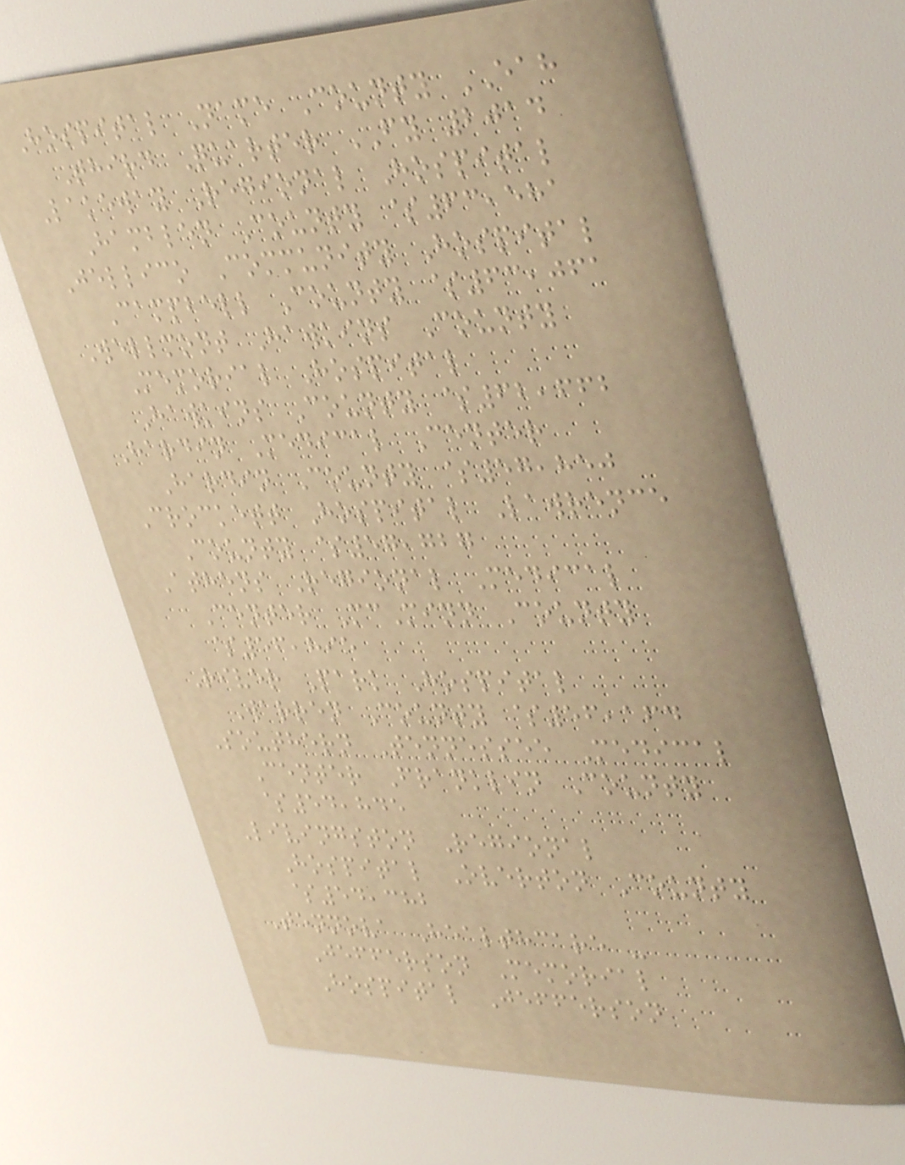Hospital Name County EAH
Third Quarter FY 2014
Lakeway Regional Hospital
Hamblen County $63,581
Jellico Community Hospital
Campbell County $63,061
Wellmont Hawkins County
Memorial Hospital
Hawkins County $62,662
Hardin Medical Center
Hardin County $57,850
Crockett Hospital Lawrence
County $57,727
Athens Regional Medical
Center McMinn County
$56,895
River Park Hospital
Warren County $56,164
Southern Tennessee Medical
Center Franklin County
$54,845
Livingston Regional
Hospital Overton County
$54,382
Tennova Healthcare -
Jefferson Memorial
Hospital Jefferson
